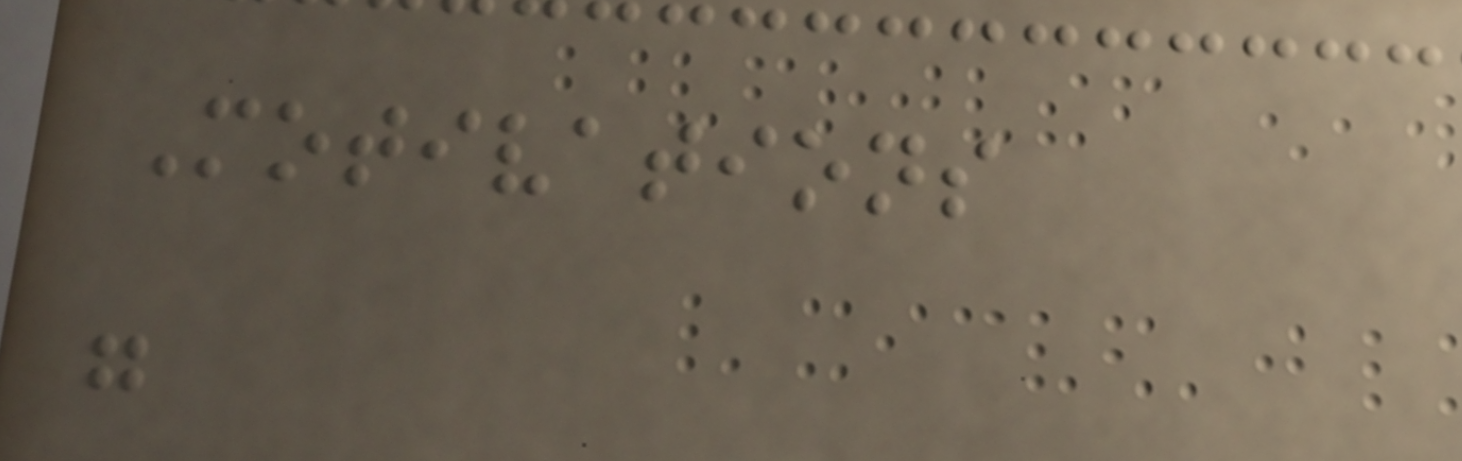Motivations
g
